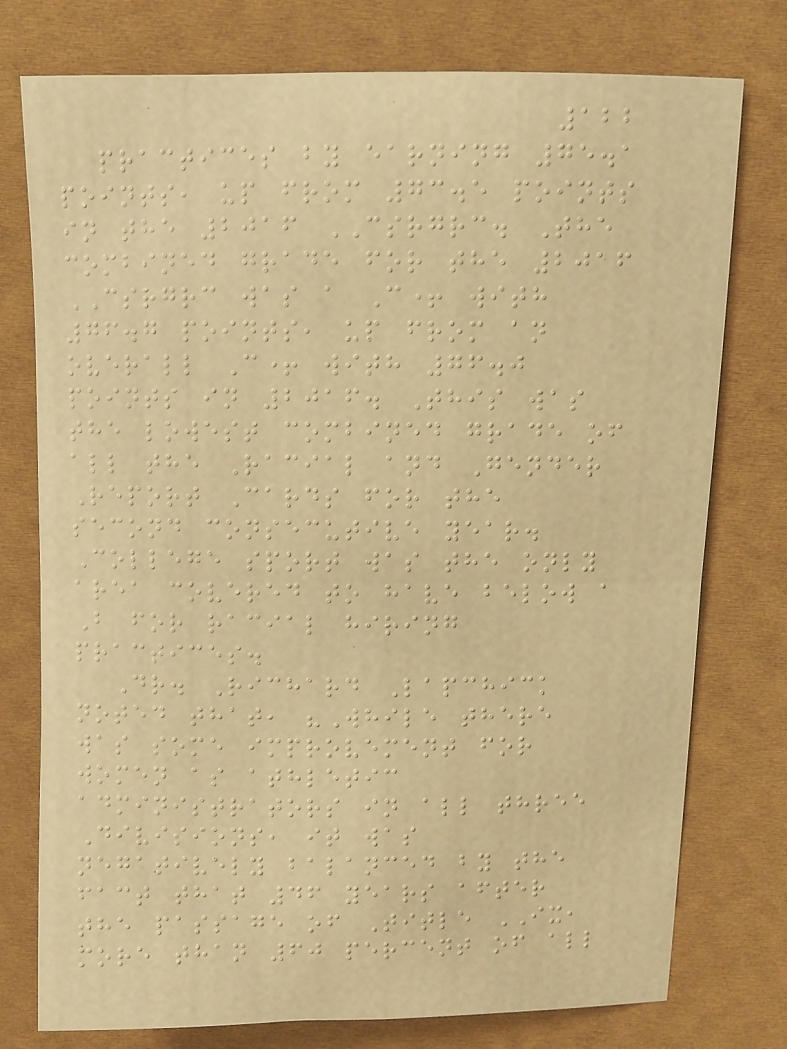122
practices by earning 75.1
points, up from 73.5 points
in the 2016 CSRGRC. The
combined grade for the 2016
CSRGRC was a C+ with
76.7 points, up from an
overall C+ with 76.0
points in 2016. This was
the lowest combined grade of
all the Racial and Gender
Report Cards for the
second consecutive year.
College sport was the only
area covered to have below a
B for racial hiring
practices.
Dr. Richard Lapchick
noted that, "While there
was some improvement for
women as athletic
administrators in all three
Divisions, it was
negatively balanced by the
fact that 46 years after
the passage of Title IX,
more than 60 percent of all
